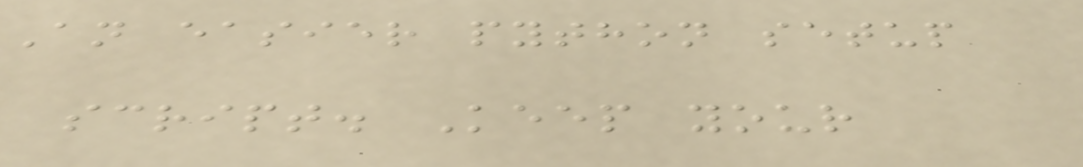An easier python setup
script. Keep your
